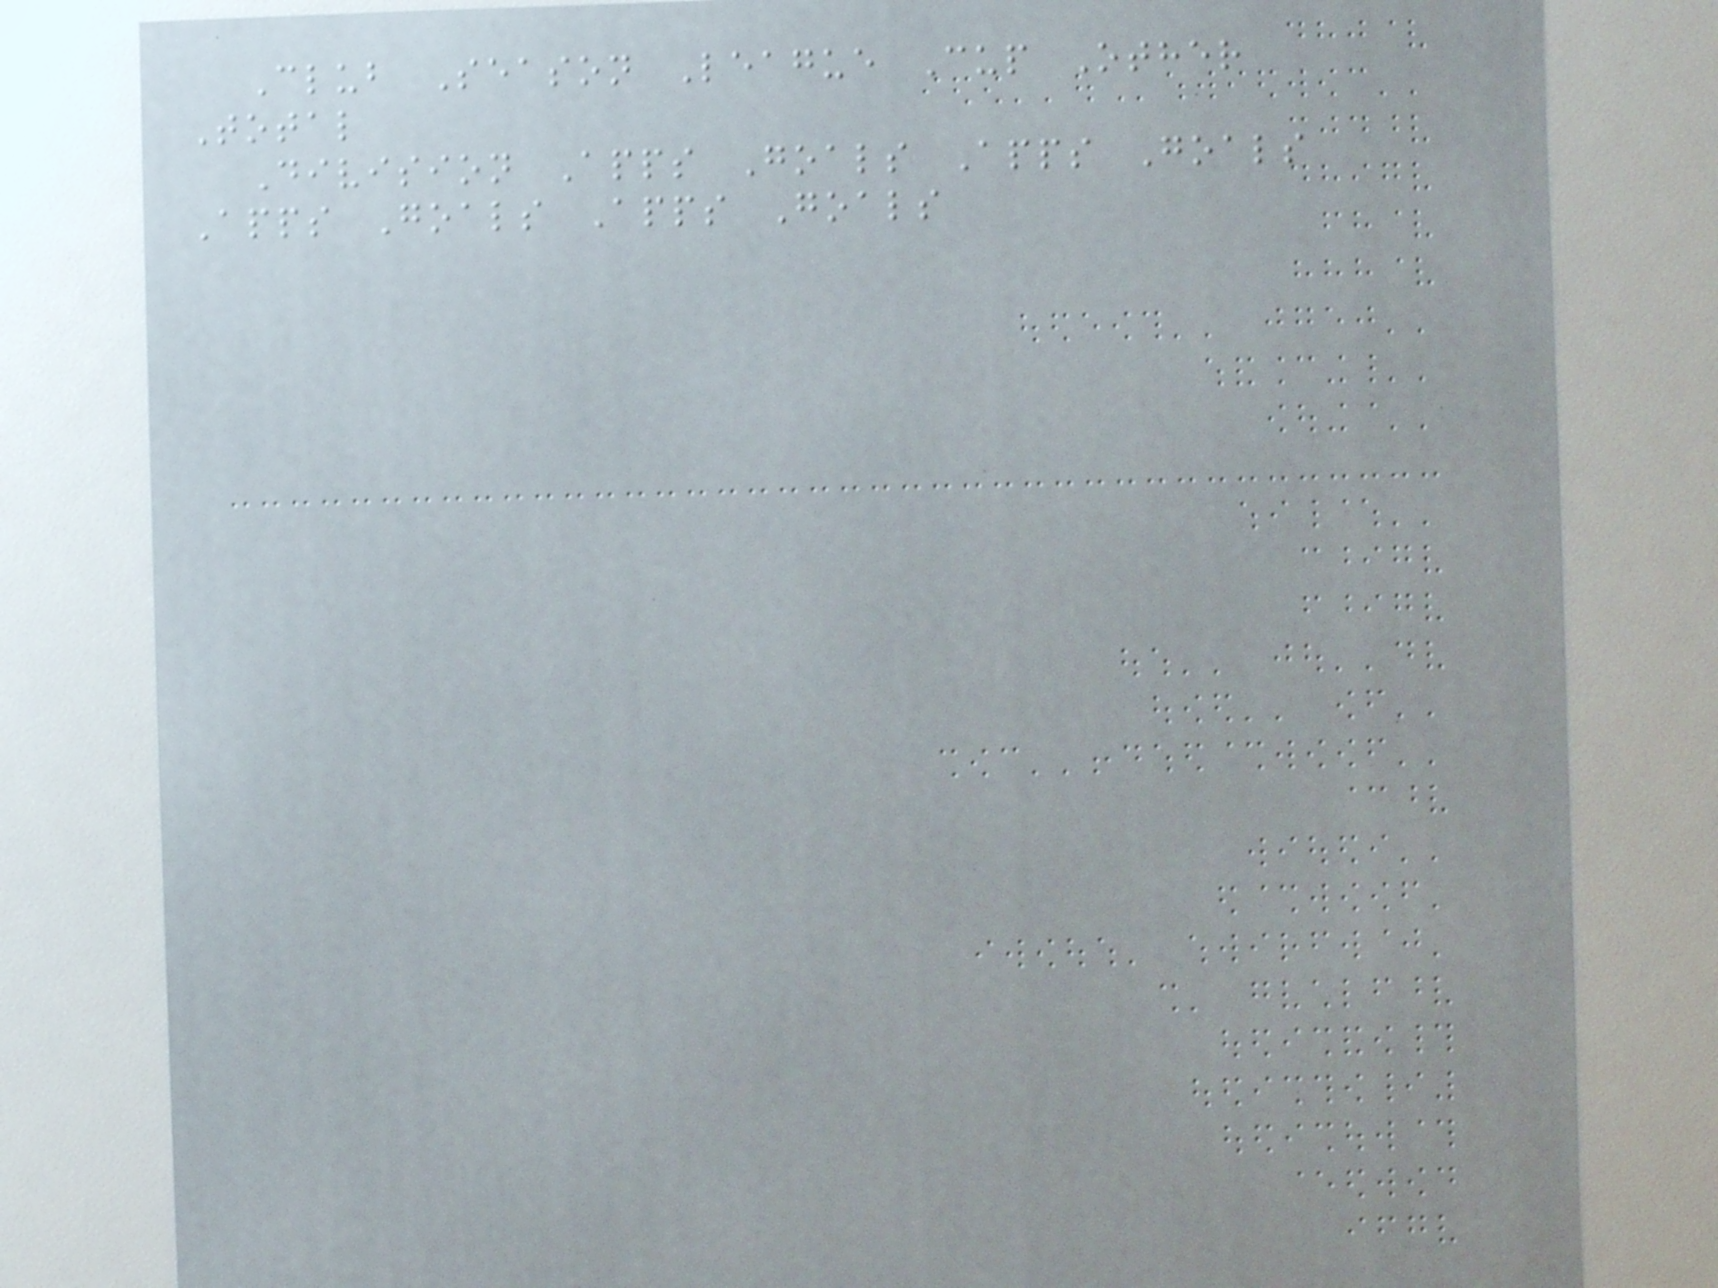Club Season League Cup Other
Total
Division Apps Goals Apps Goals
Apps Goals Apps Goals
